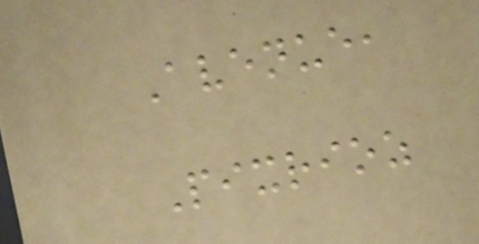Avenue,
Pixrioz
